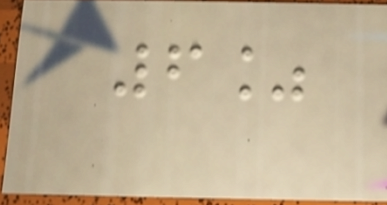6%
